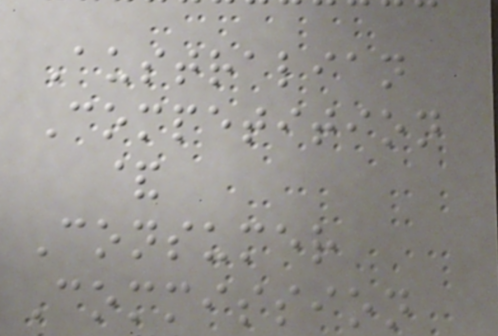Australian
Competition
&
Consumer
Commission
